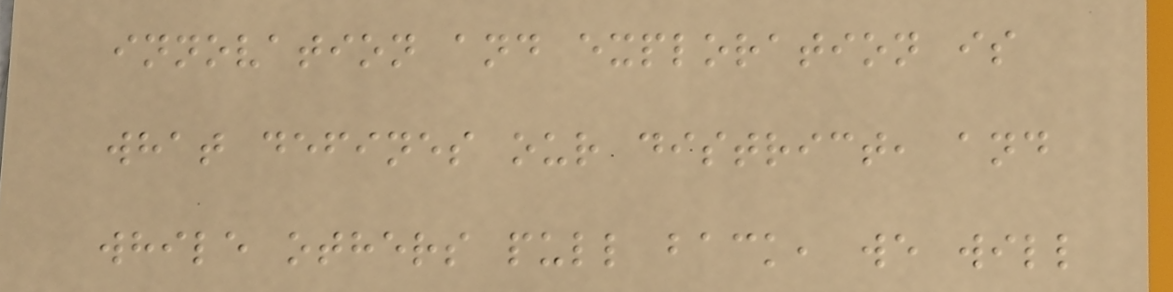innovation and exploration is
what defines our district, and
while others pull back, we will
